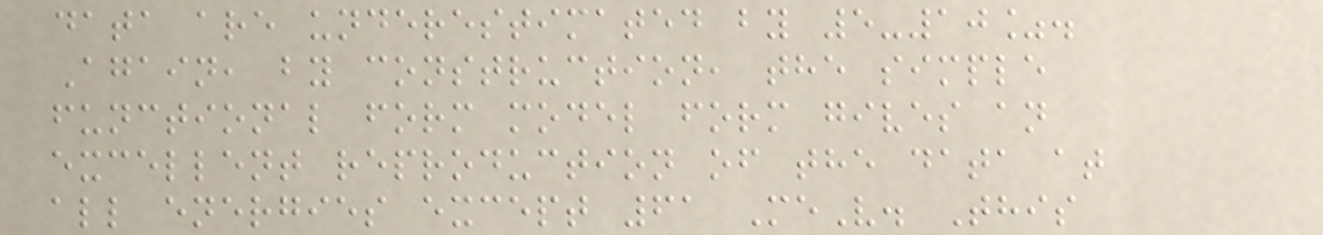data are underestimated by 5-10%.
Again, by construction, the simple
functional form model form gives an
excellent reproduction of the data at
all energies except 61 MeV. This
